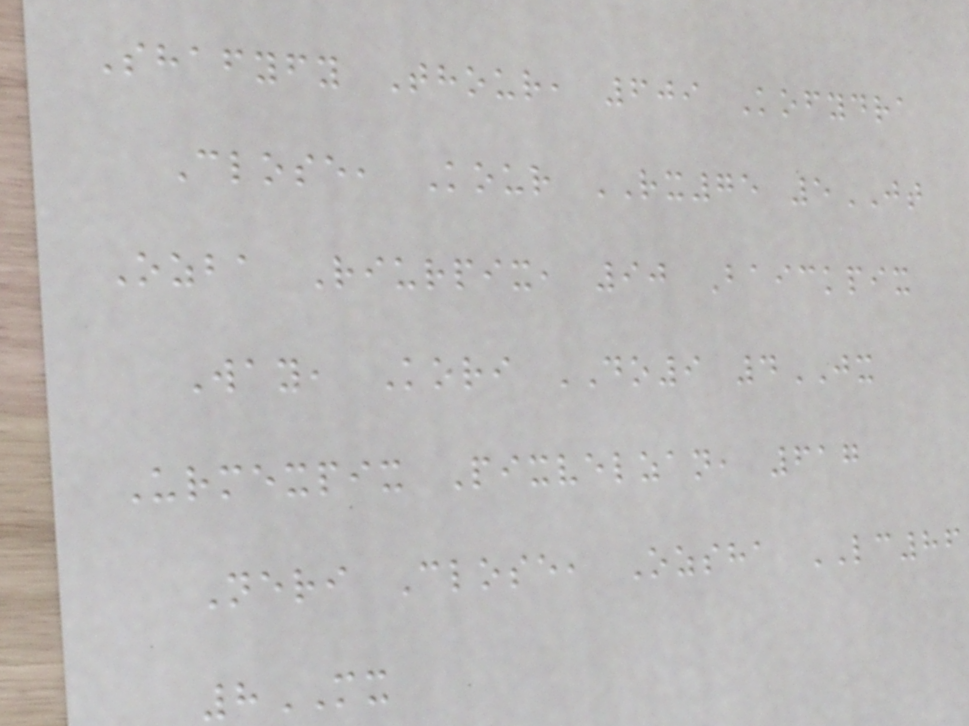Shafyfy Thour, 609 Kofydra
Close, Kour RX75 5JT
Ozba Riurpix, 90 Baickpix
Way, Kori DO9 4JX
Urmexpix Pixvelzan, 617
Neri Close, Ozsha LC86
8MX
